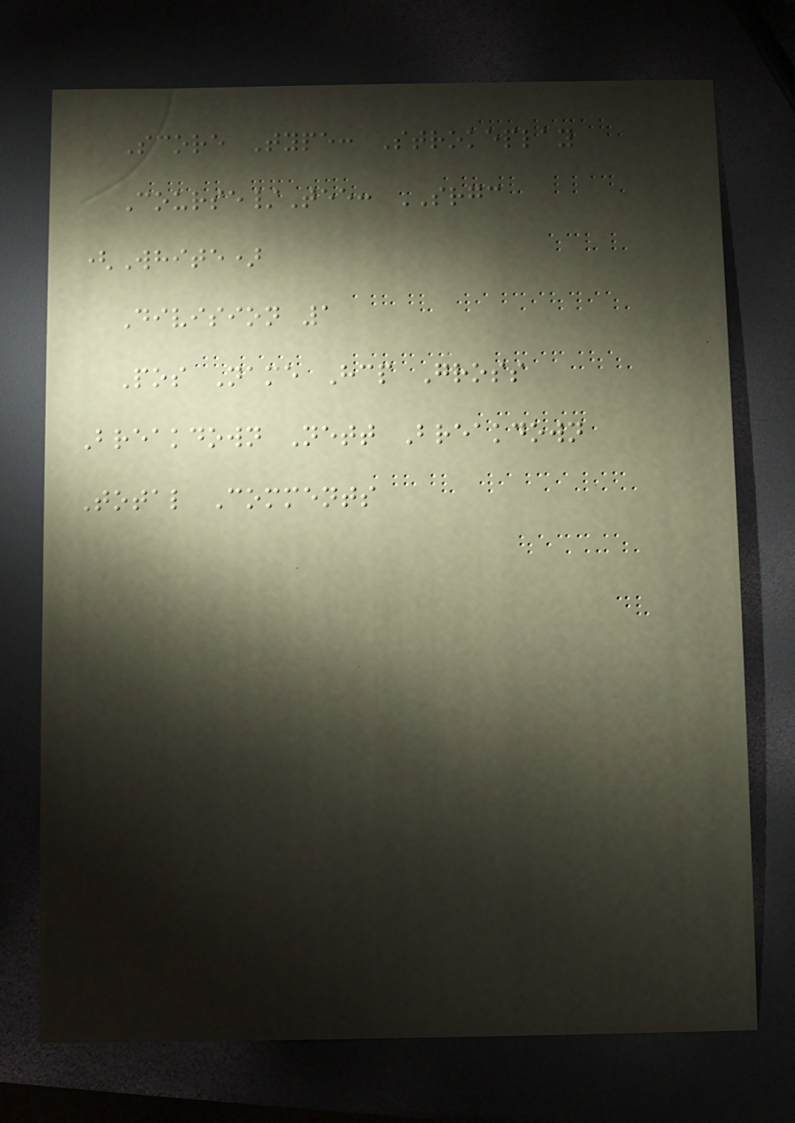Score Type: Strokeplay
Course/Tee: SRGC
(White)
Division 1
Pos Name Hcp Gross
Breakdown Nett Breakdown
Total Comments
